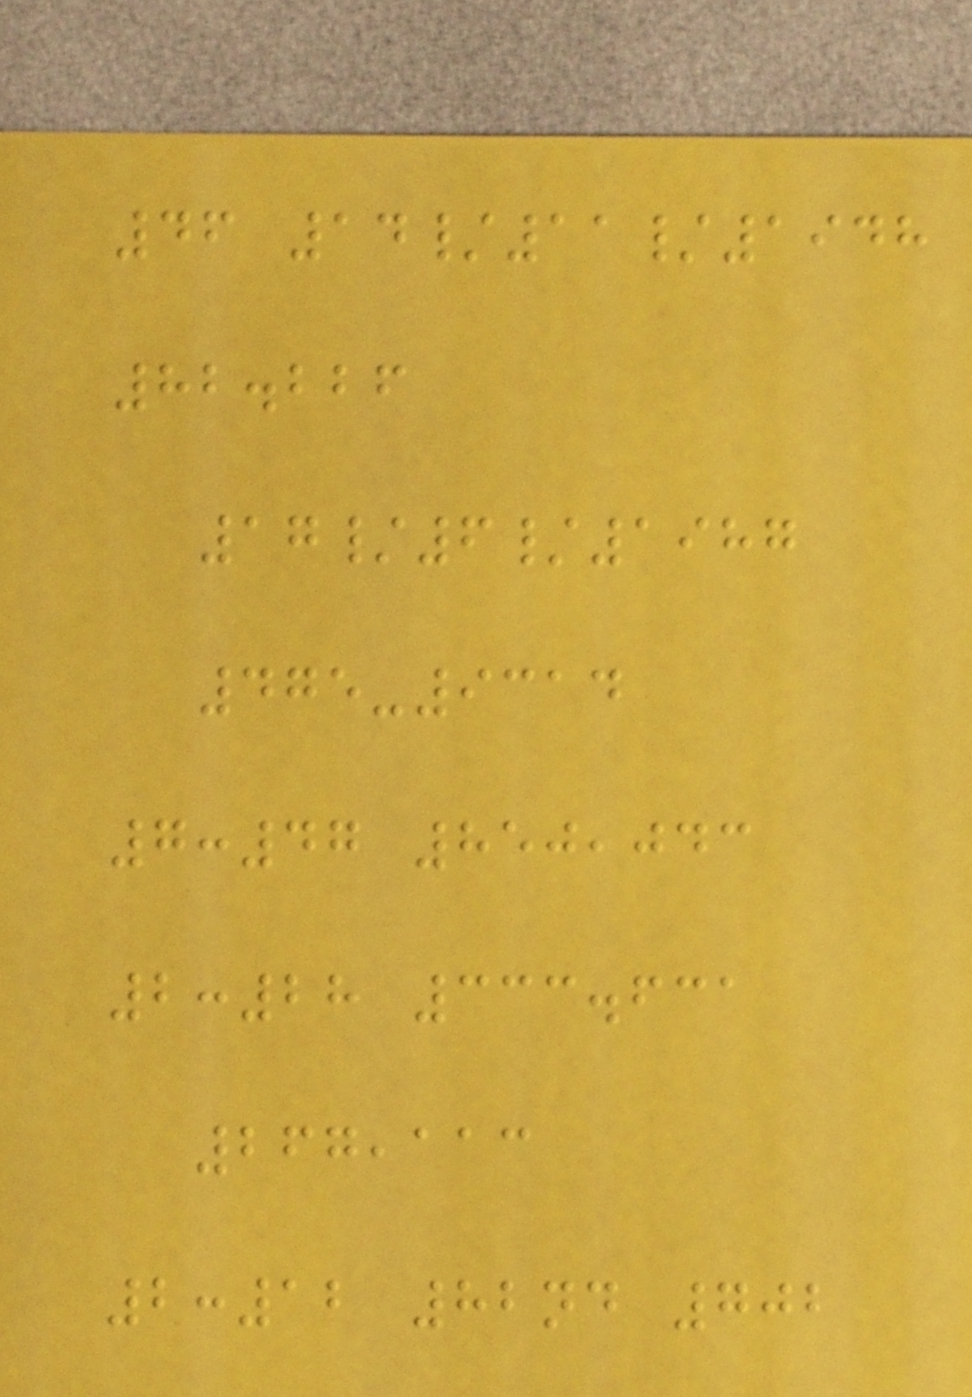46 14/11/1948
82.226
17/6/1987
475-9314
7:47 850,043
2:28 333.631
267,113
2:12 82nd 702
